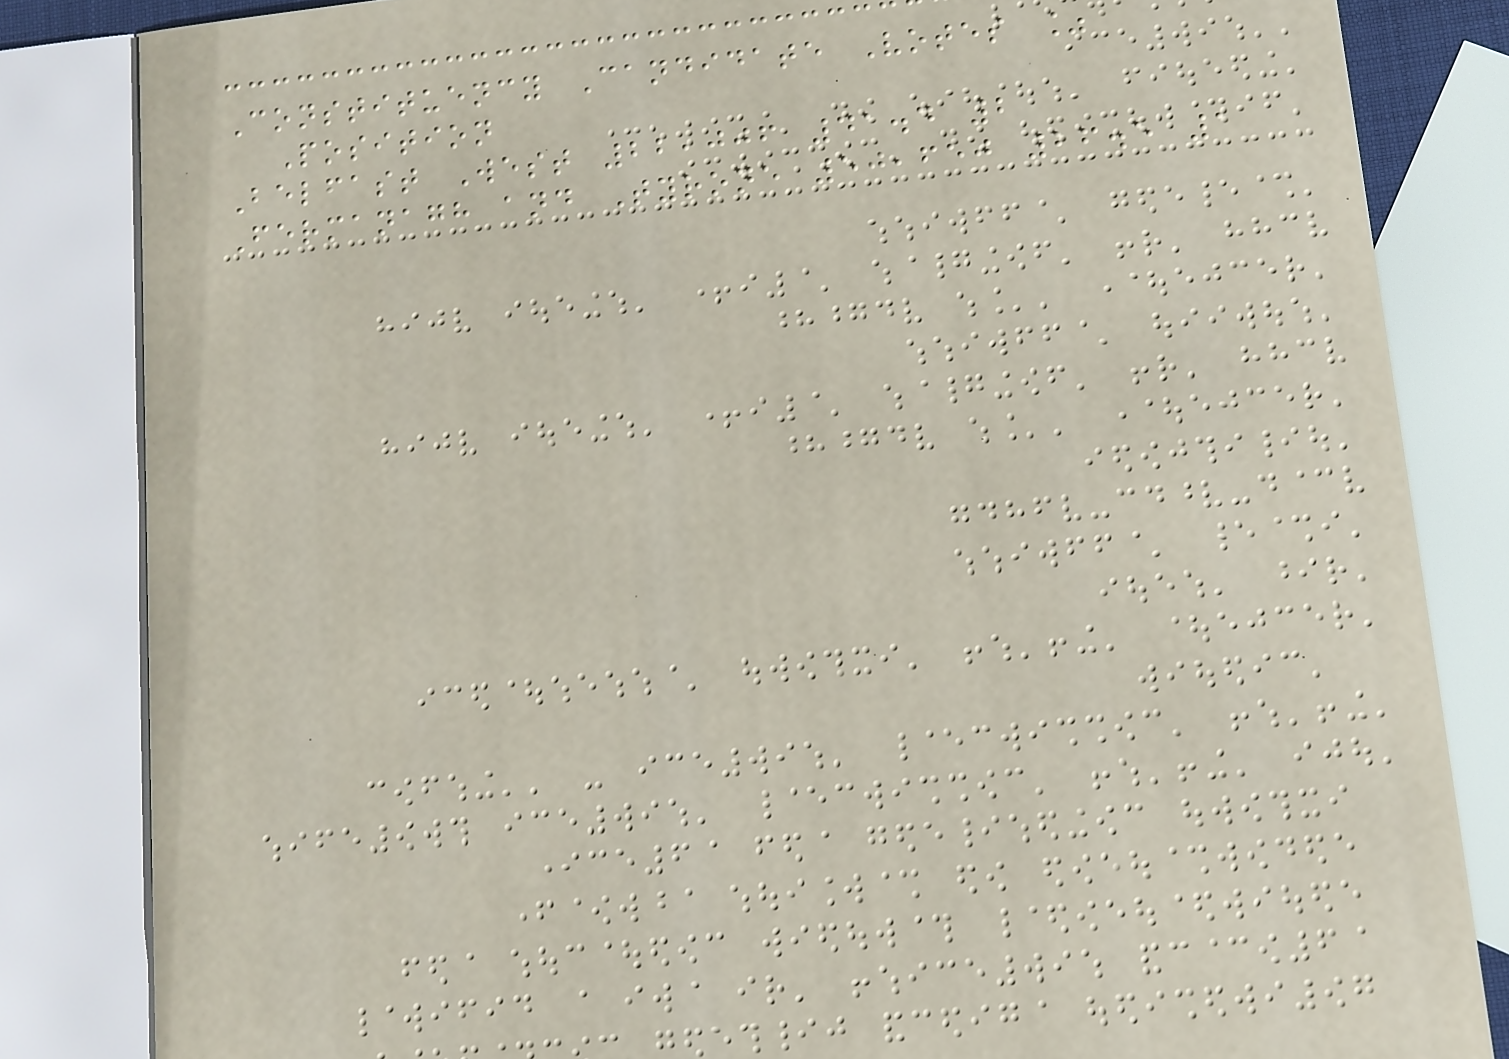Constituency Candidate Votes %
Position
Belfast West 22,006 41.4 2
Fermanagh and Tyrone 50,650 26.5 1
